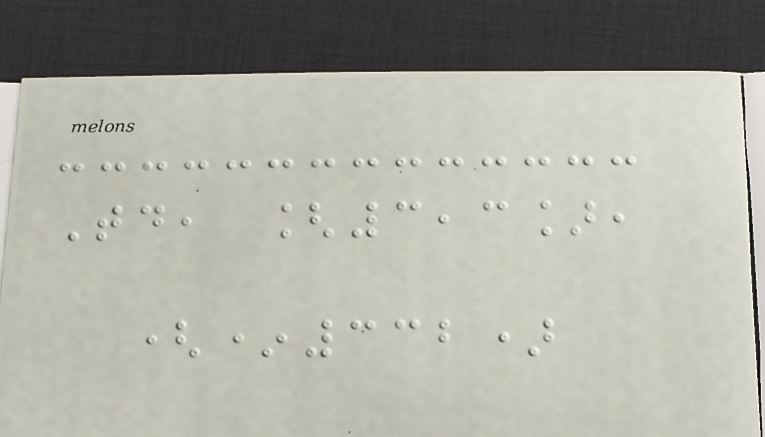Td, [3,3],
(*332)
